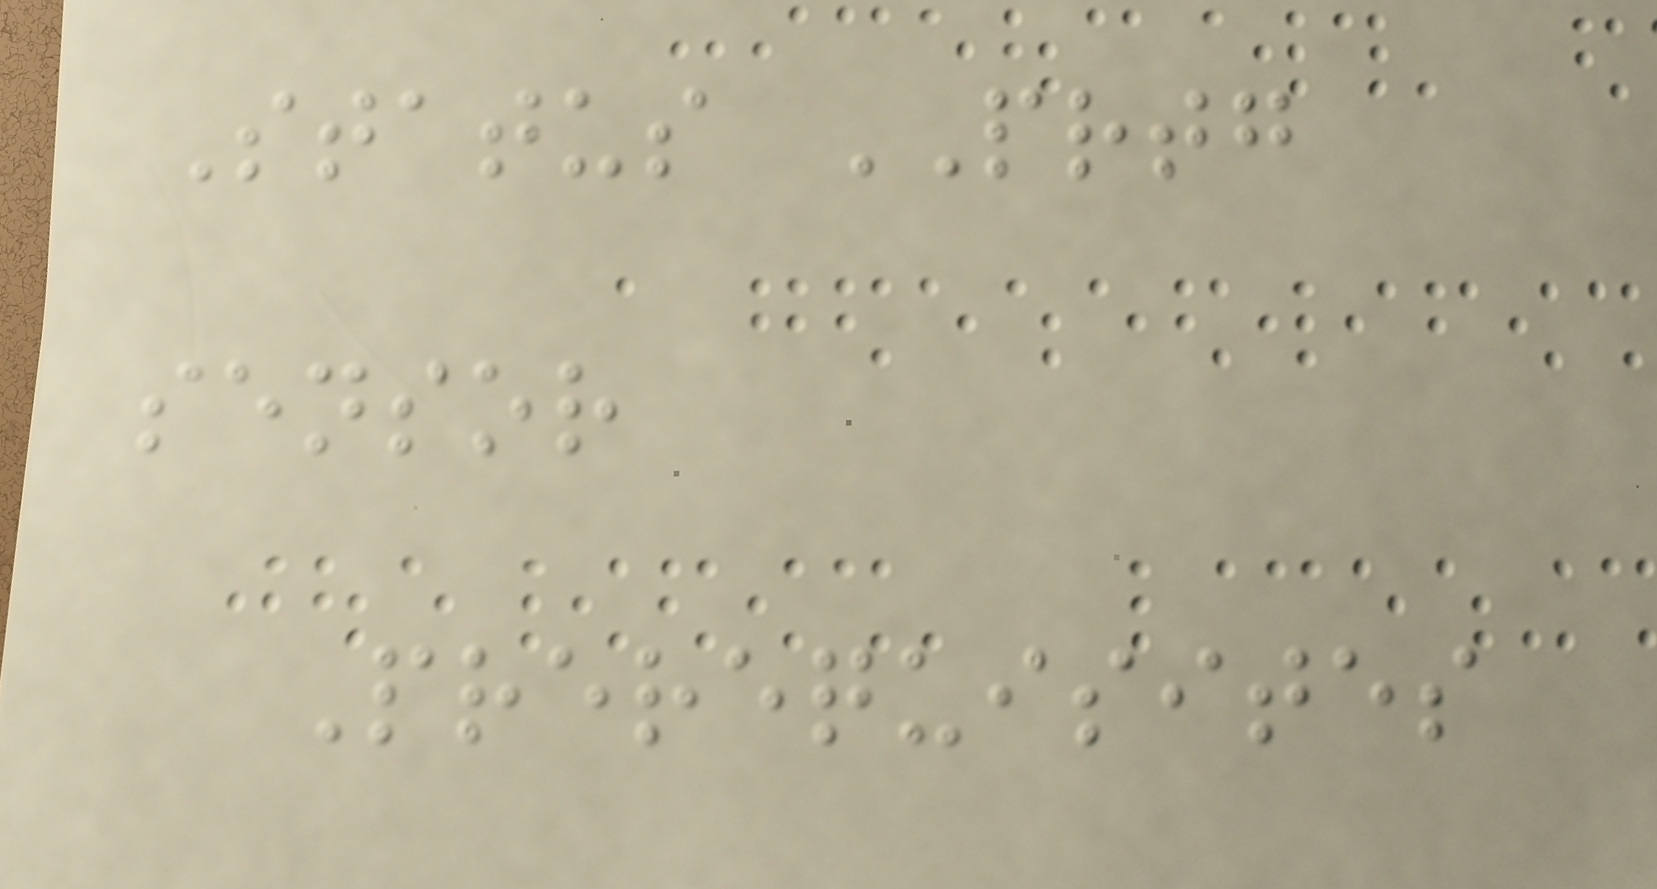Status PRTG
sensor
Prerequisites
